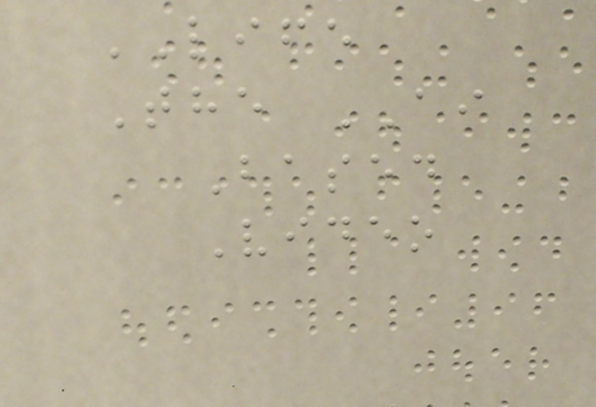LIFE
The AI
Based
Video
